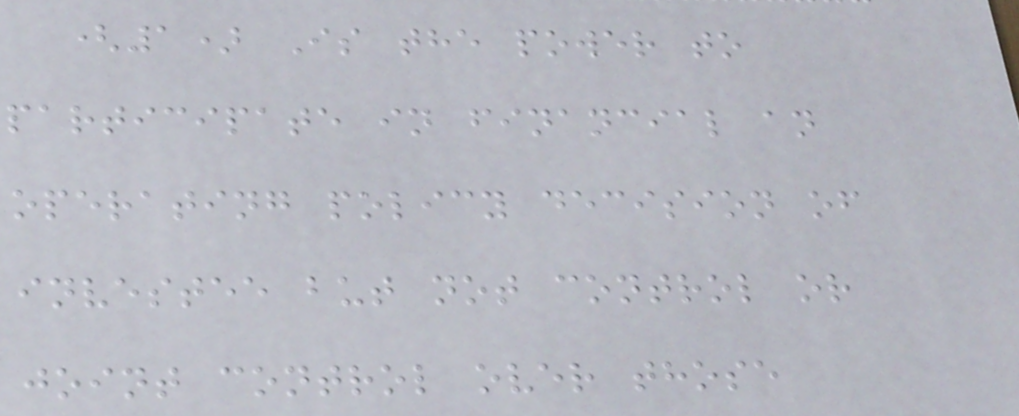(1) Is the power to
participate in financial an
operating policy decision of
investee but not control or
joint control over those
